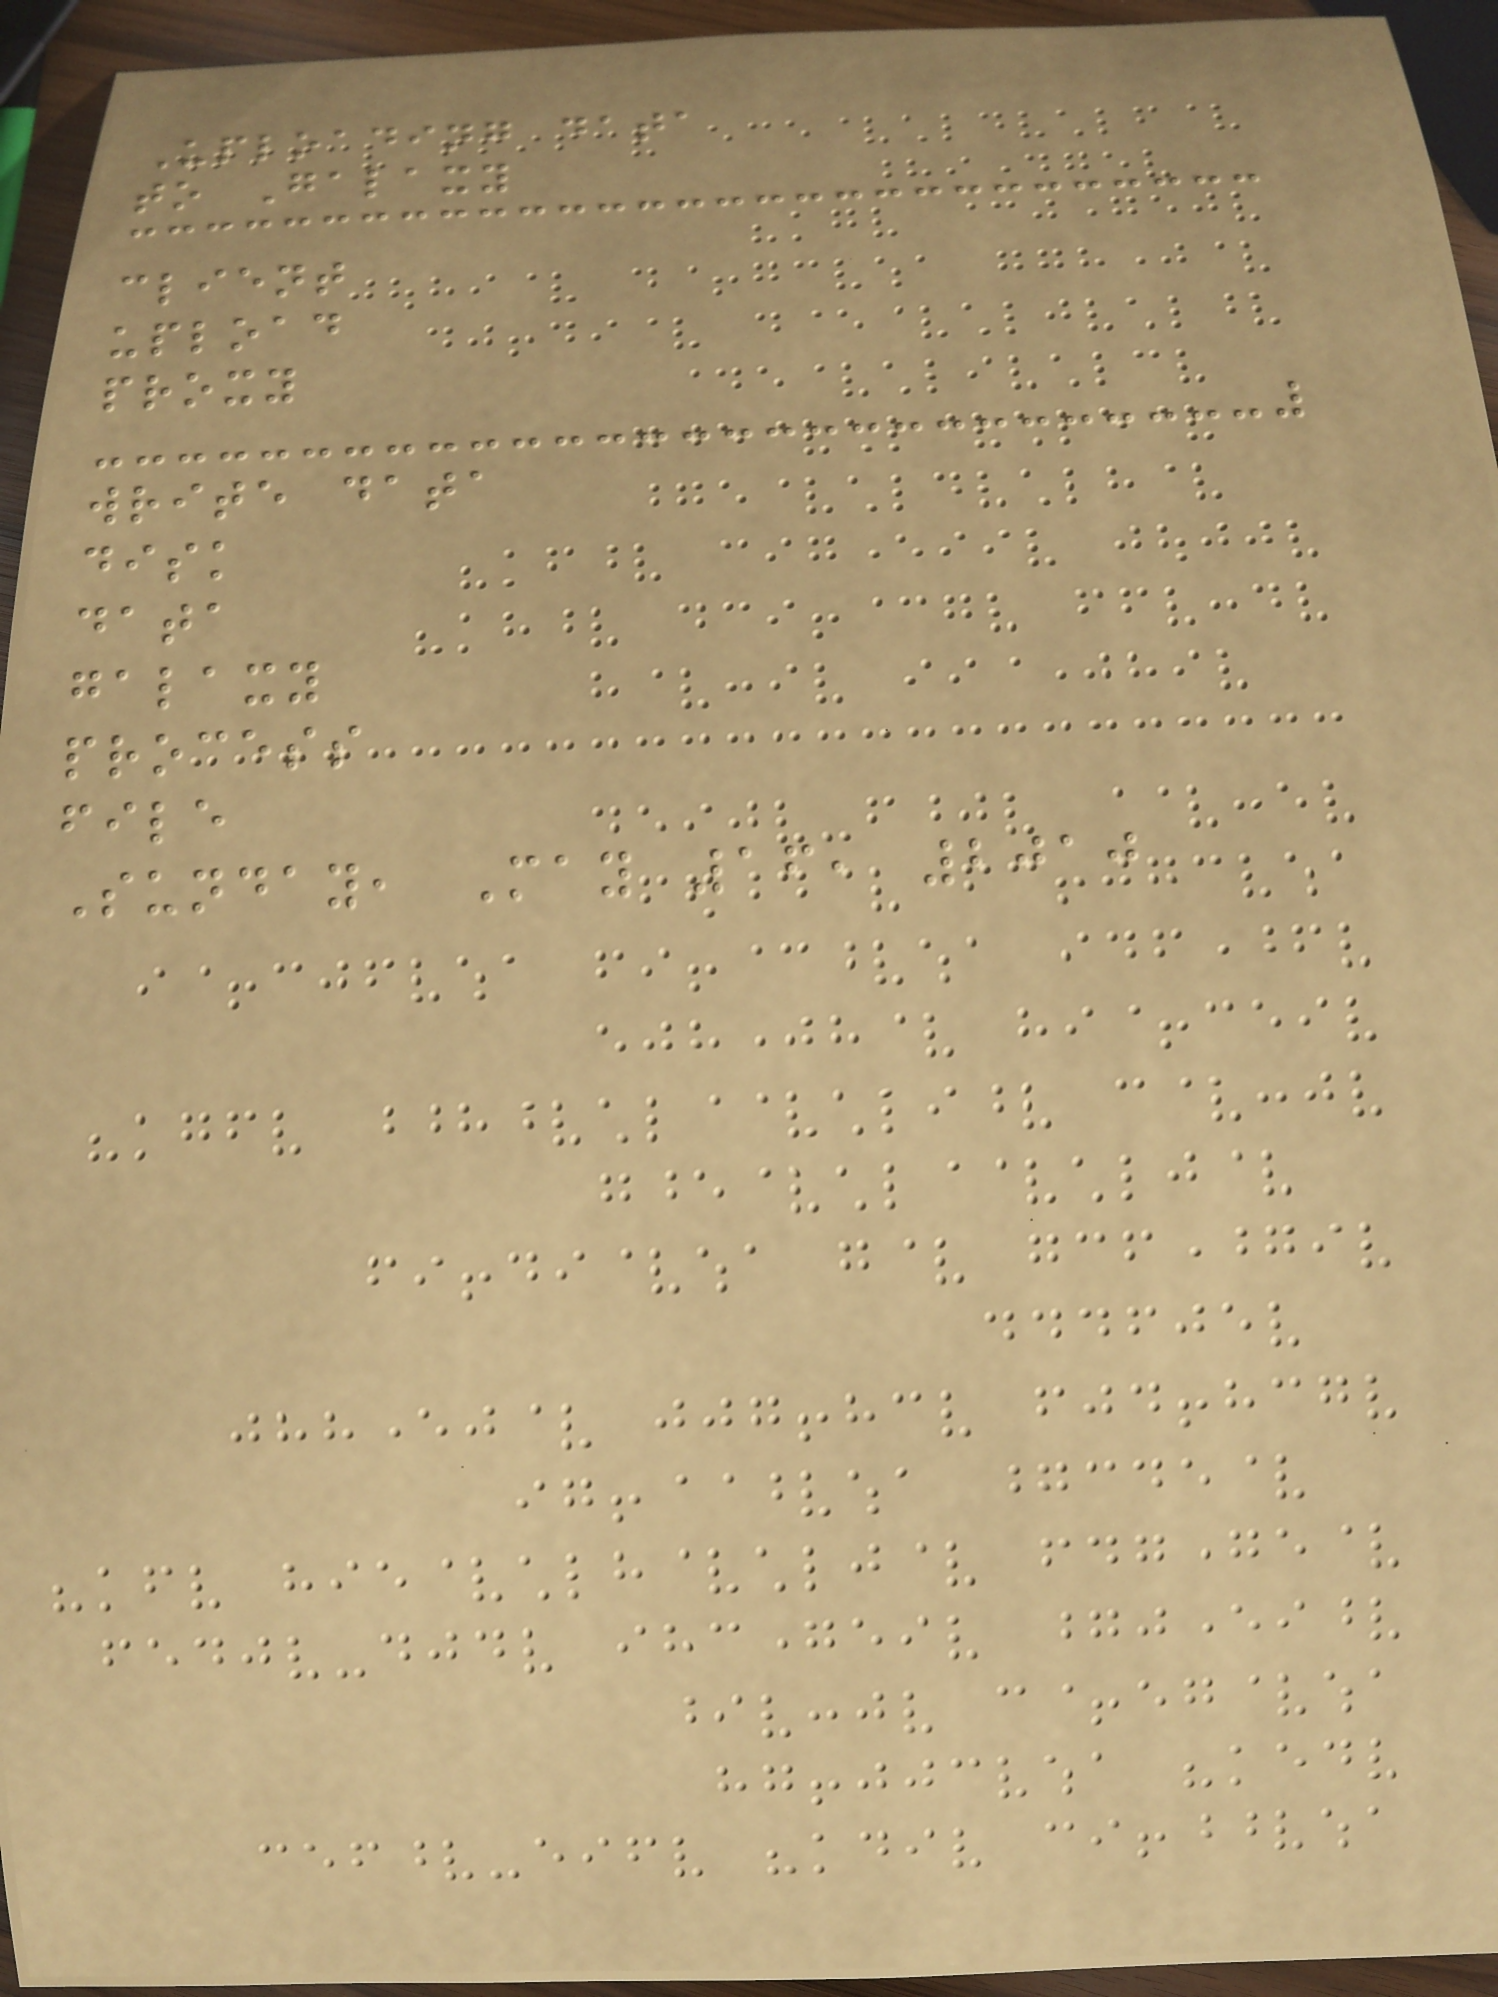Uploading data
to Galaxy
client
upload
proxy
write data
disk
data
galaxy
process
file
Sunday, May 16, 2010
